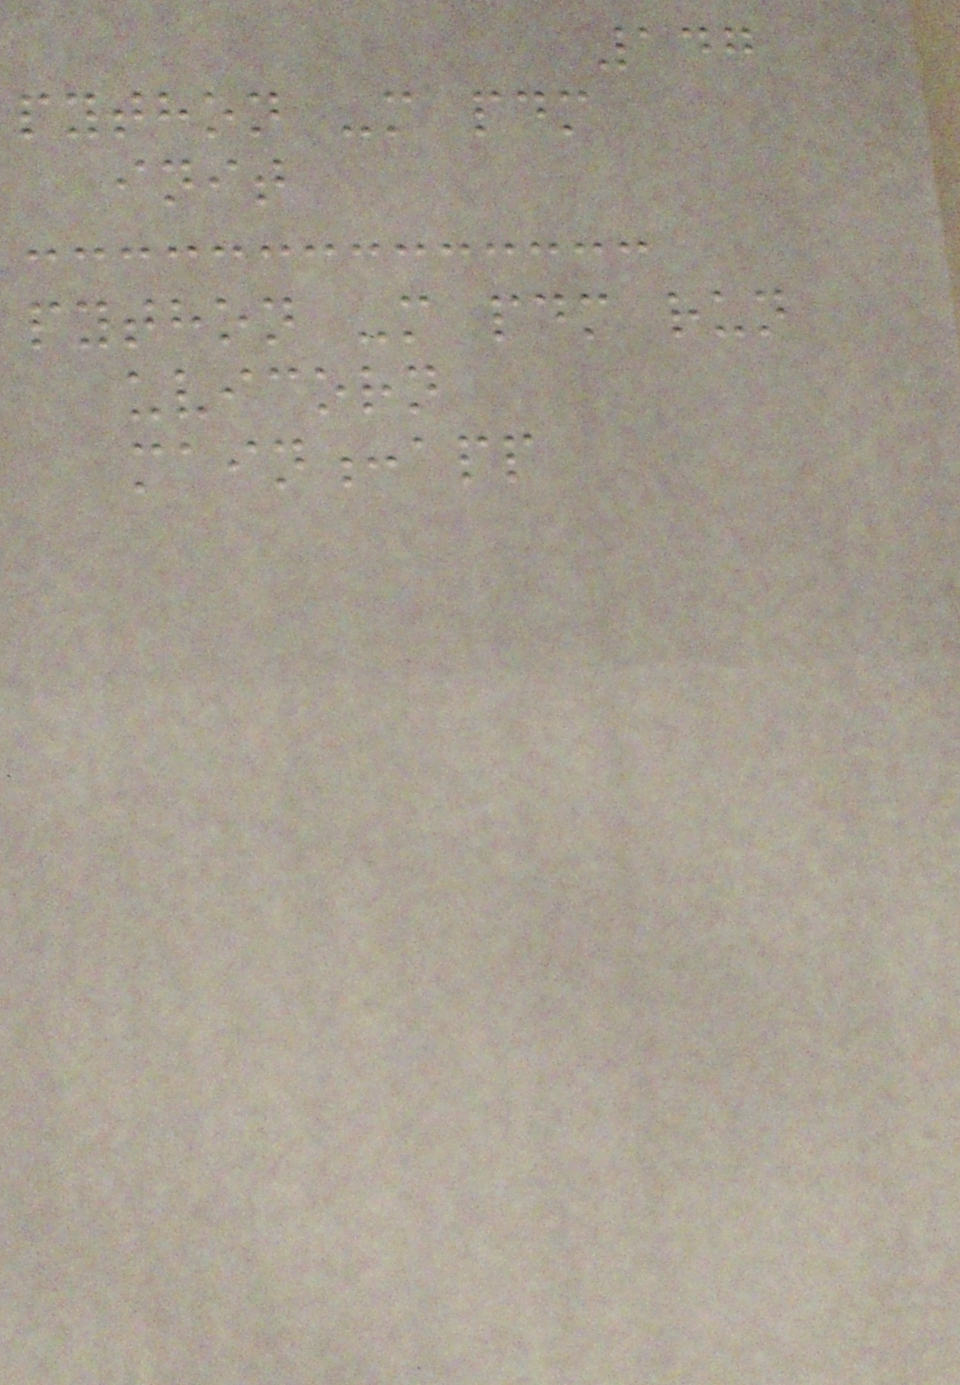147
python -m pdm
init
python -m pdm run
uvicorn
main:app
